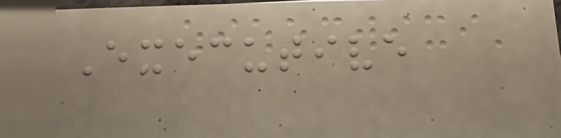Executive
